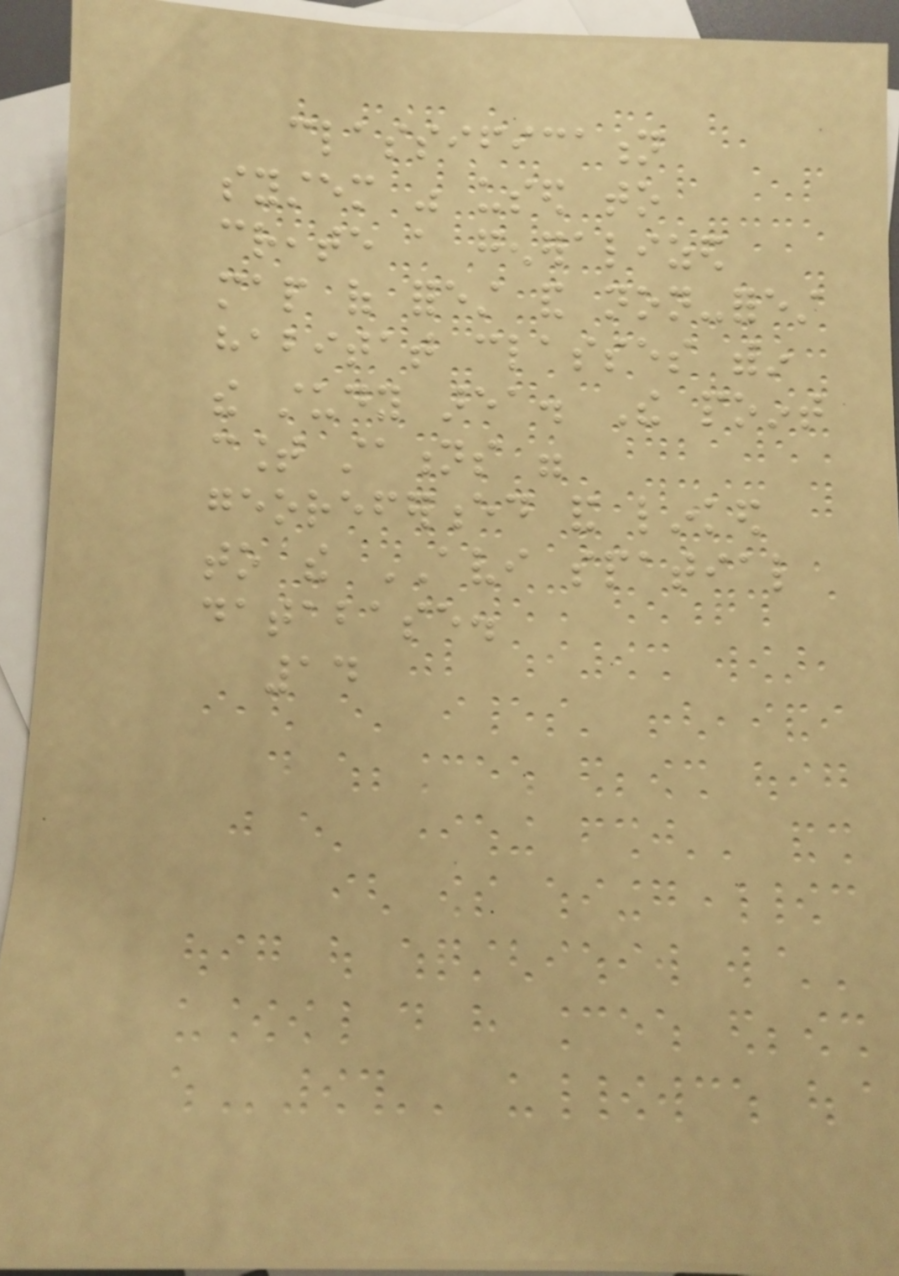classification
system was used to
create a generalized
map of forest and non-forest
habitat classes within
the study area. The point
count stations were
georeferenced and linked
to the AVI spatial
database.
14
